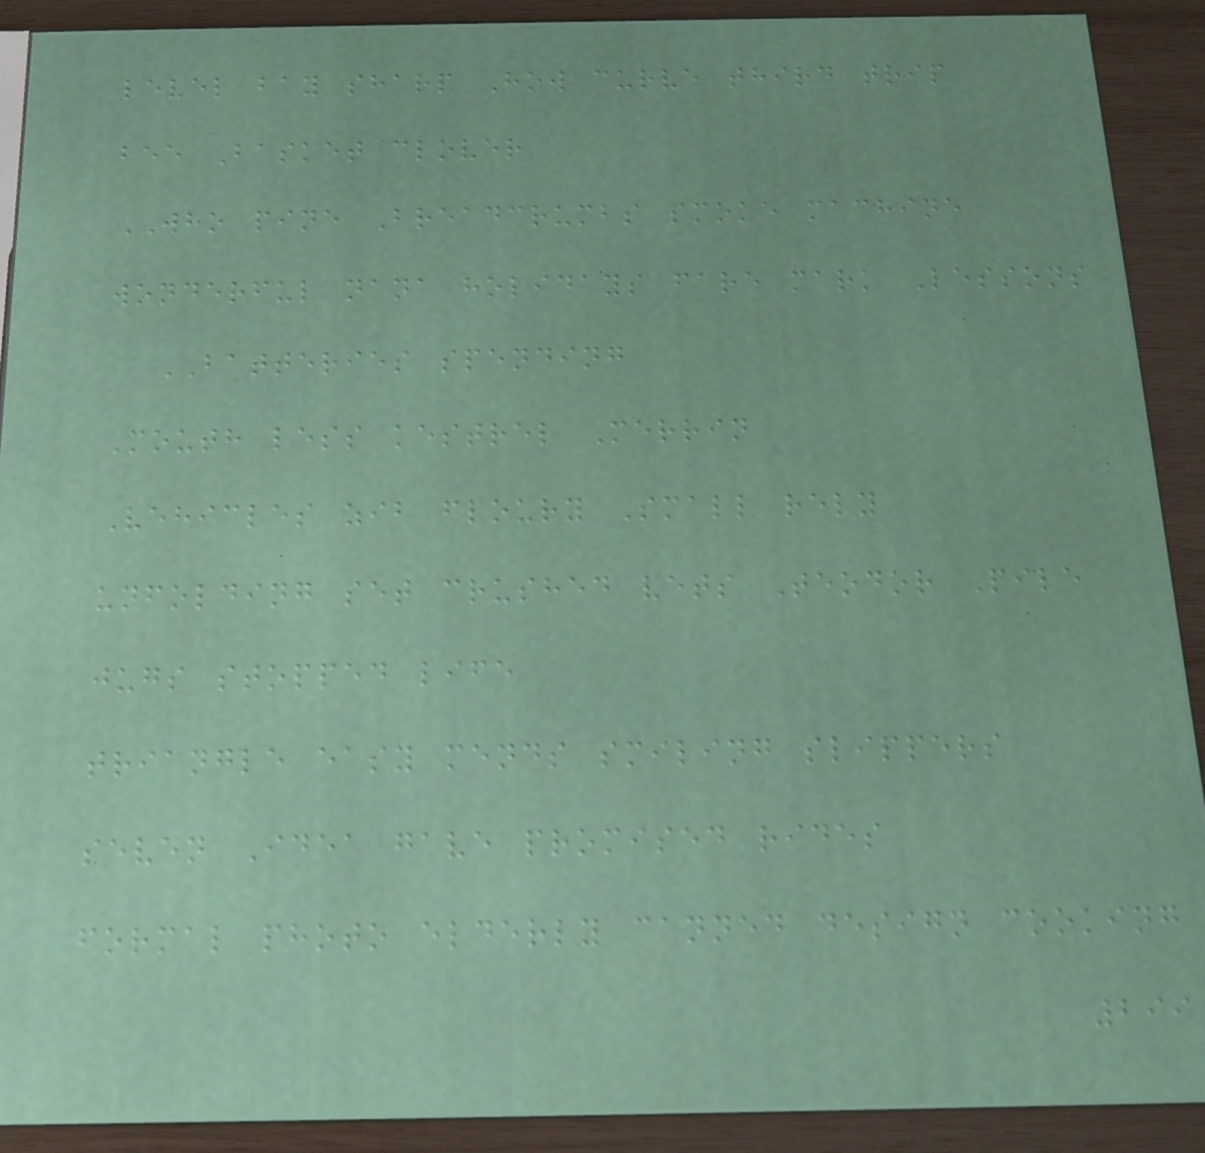level bay sharp How curve third trip
bee Basket clover
WHO pine Breadcrumbs smoke machine
wonderful nana holidays fare mark Lessons
BATTERIES spending
Mouth less kestrel Merrin
Vehicles zib floury Small rely
unfolding set crushed vets Teodor Pile
jugs stopped life
triangle easy mends smiling slippers
seven Idea gave promised rides
formal photo elderly canned design cooking
299
